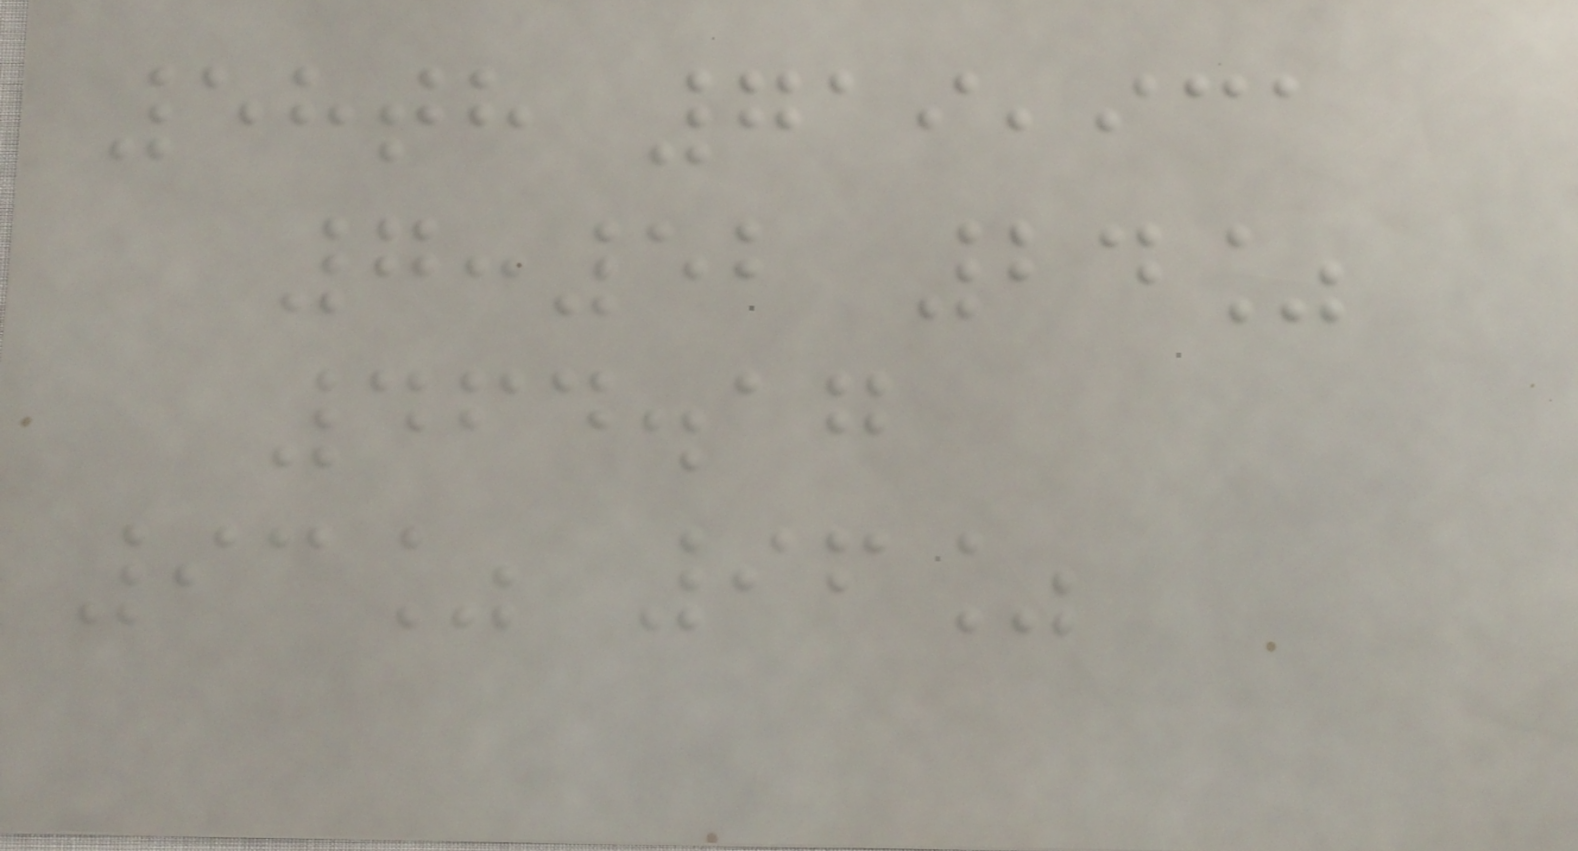58th 719,931
7:52 24%
464.17
93% 96%
